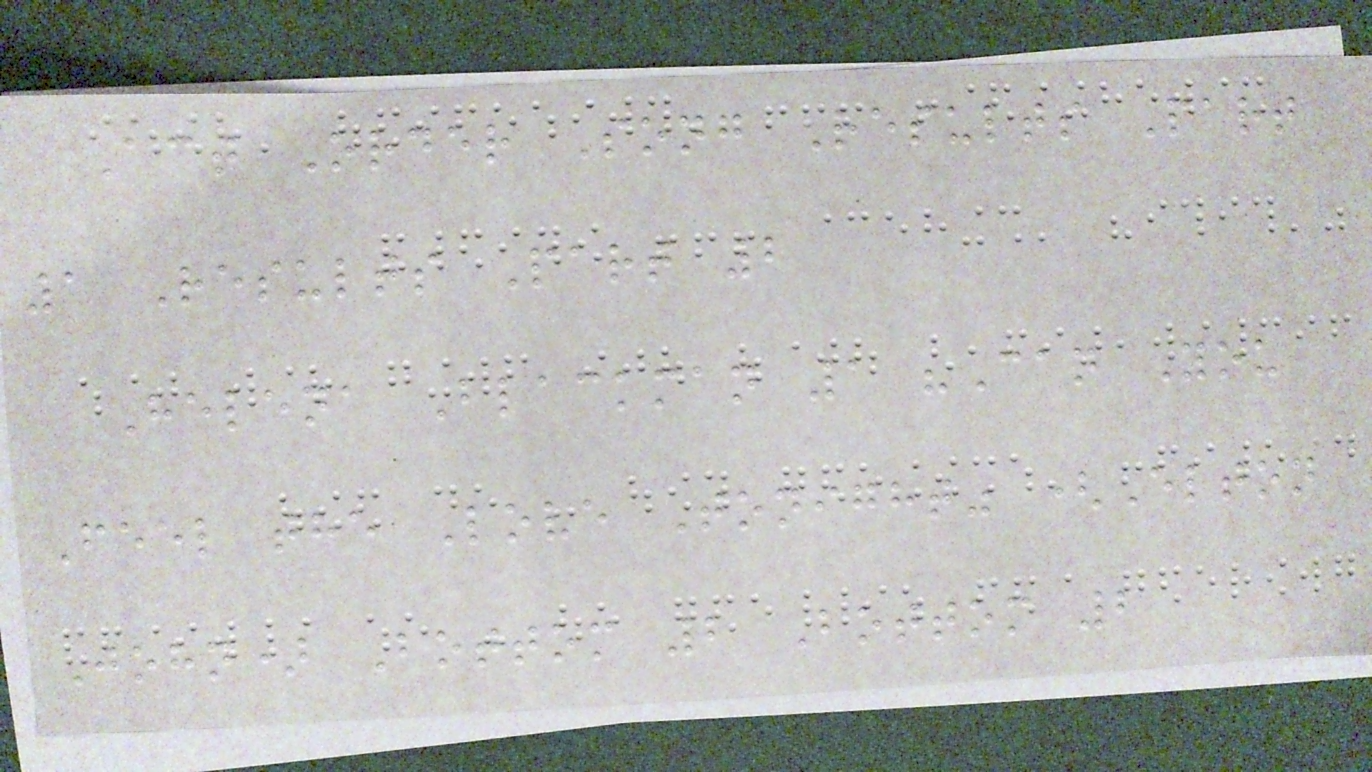Act Order Song Results Part
1 Results Part 2
Helena Blackman 1 "Can You
Feel the Love Tonight" (Elton
John) Bottom 2 Bottom 2
